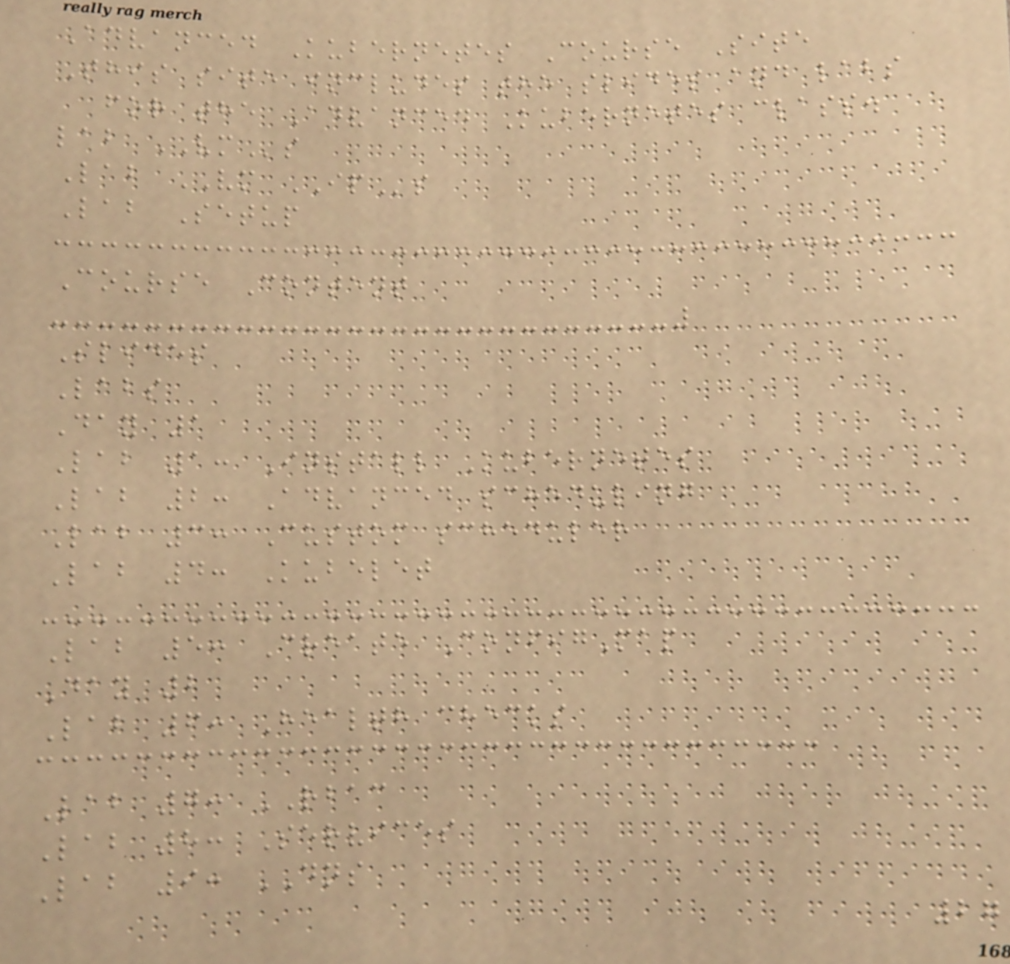Advanced Kubernetes Course Site
This site includes the slides and labs
for the Advanced Kubernetes class.
lab VMs
Lab VM IPs
Lab Setup
Course Content
Slides
Labs
Day 1
Lab 1: Install Kubernetes
Lab 2: Advanced scheduling
Lab 3: Custom scheduler
Lab 4: Kubelet
Lab 5: Create ConfigMap
Day 2
Lab 6: Health checks
Lab 7: RBAC
Lab 8: Services
Lab 9: DNS
27
